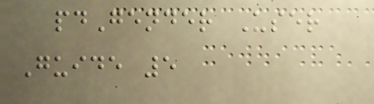pdGender User
Guide 5
